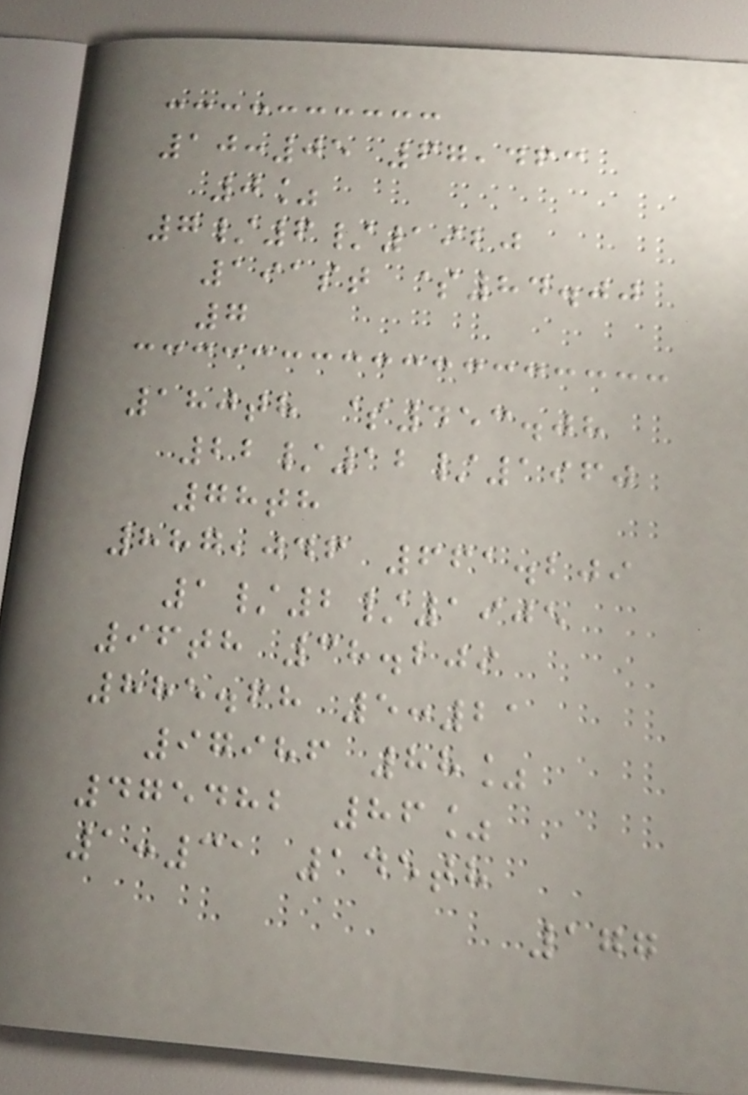10:05 67,463
0%
7/6/1920
191st $84.00
7
180th $453.08
22/12/1960
78th
887,046 661.209
1/2/1905
96th 38.209
885.68 5:21
97986 88%
475482 86%
1:31 145th
177
